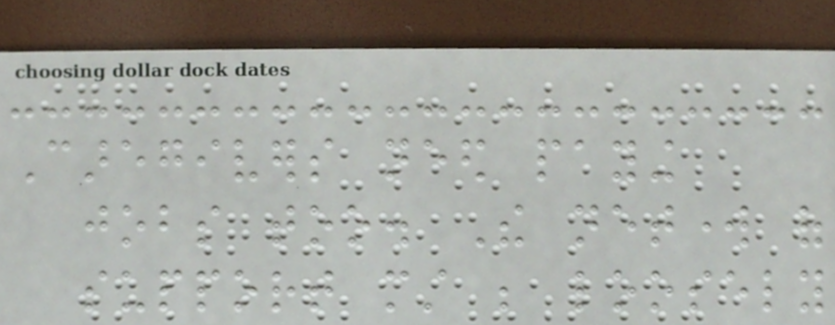Caregivers need paying
jobs too. The network of
support must be loosely
